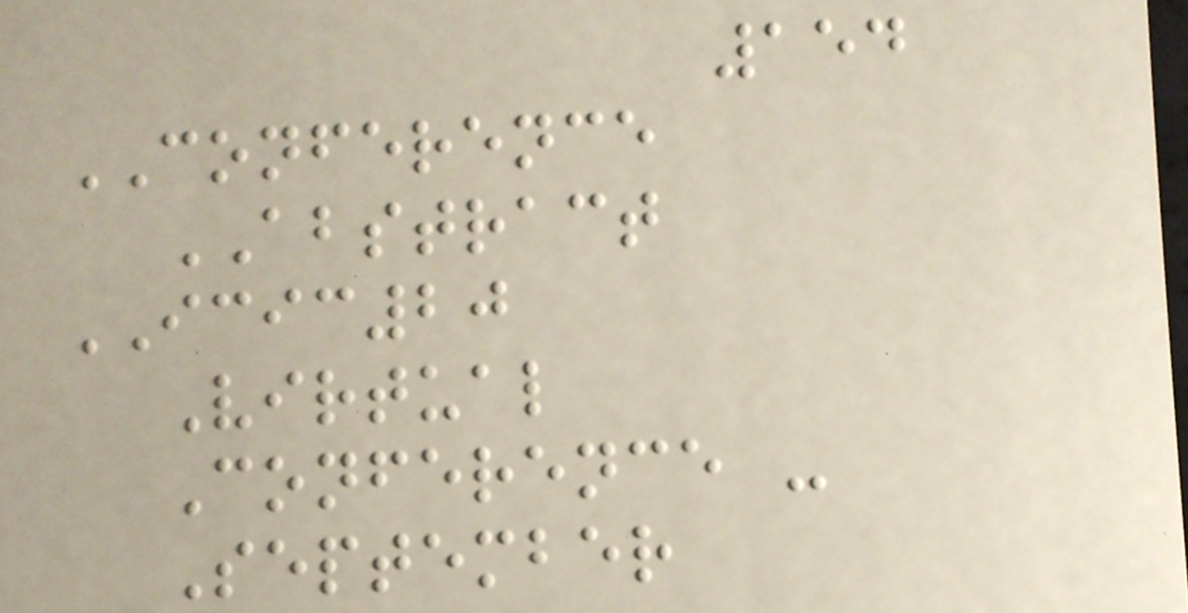154
CONFERENCE
ABSTRACT
ICIC20
Virtual
Conference -
September
